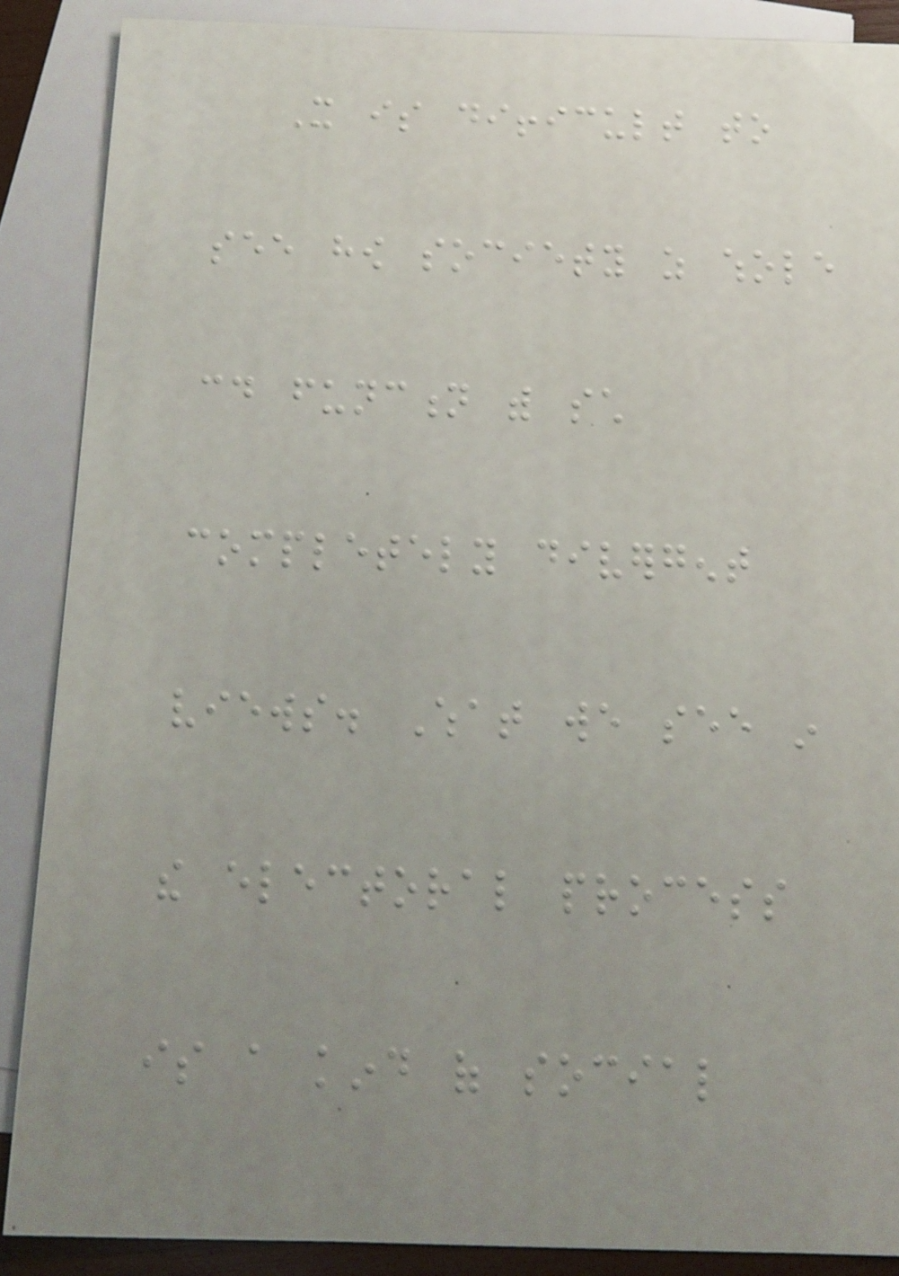It is difficult to
see how society as whole
could function with such
completely divergent
views. What we see in
the electoral process
is a kind of social
